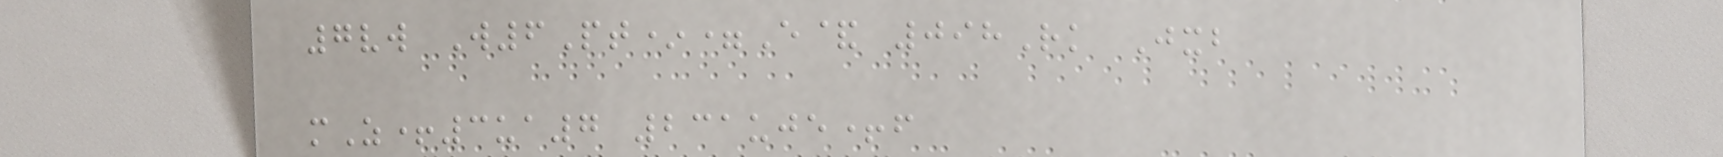7vw W6Pt*=E& 098Rk Jxb
mZ+3ua7 231uje+f
